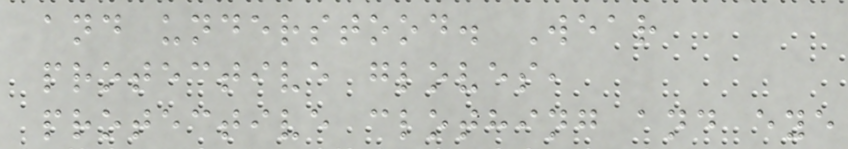and understood. Wear
protective gloves,
protective clothing and eye
